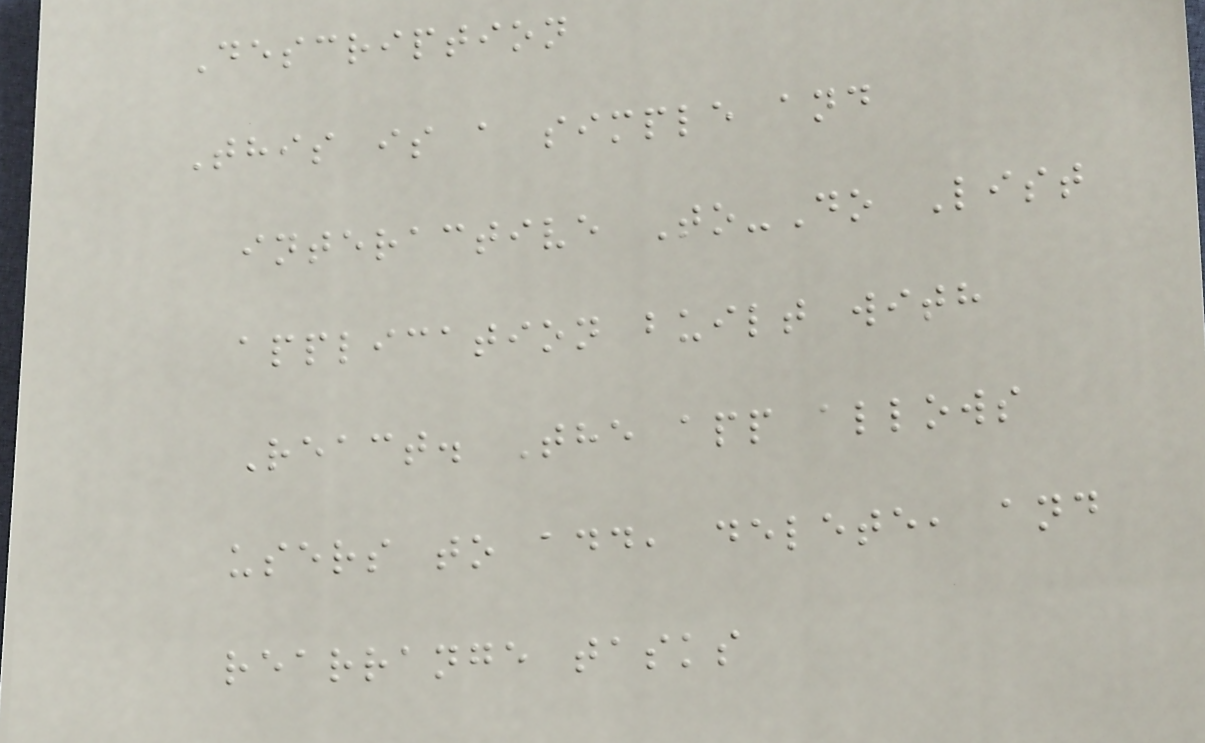Description
This is a simple and
interactive To-Do List
application built with
React. The app allows
users to add, delete, and
rearrange tasks
